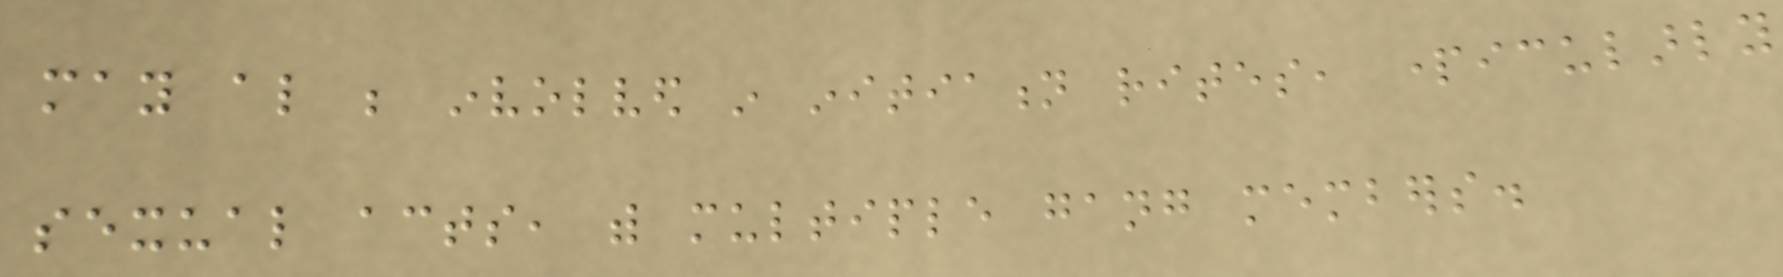may also be involved in initiation rites, particularly
sexual acts, with multiple gang members.
